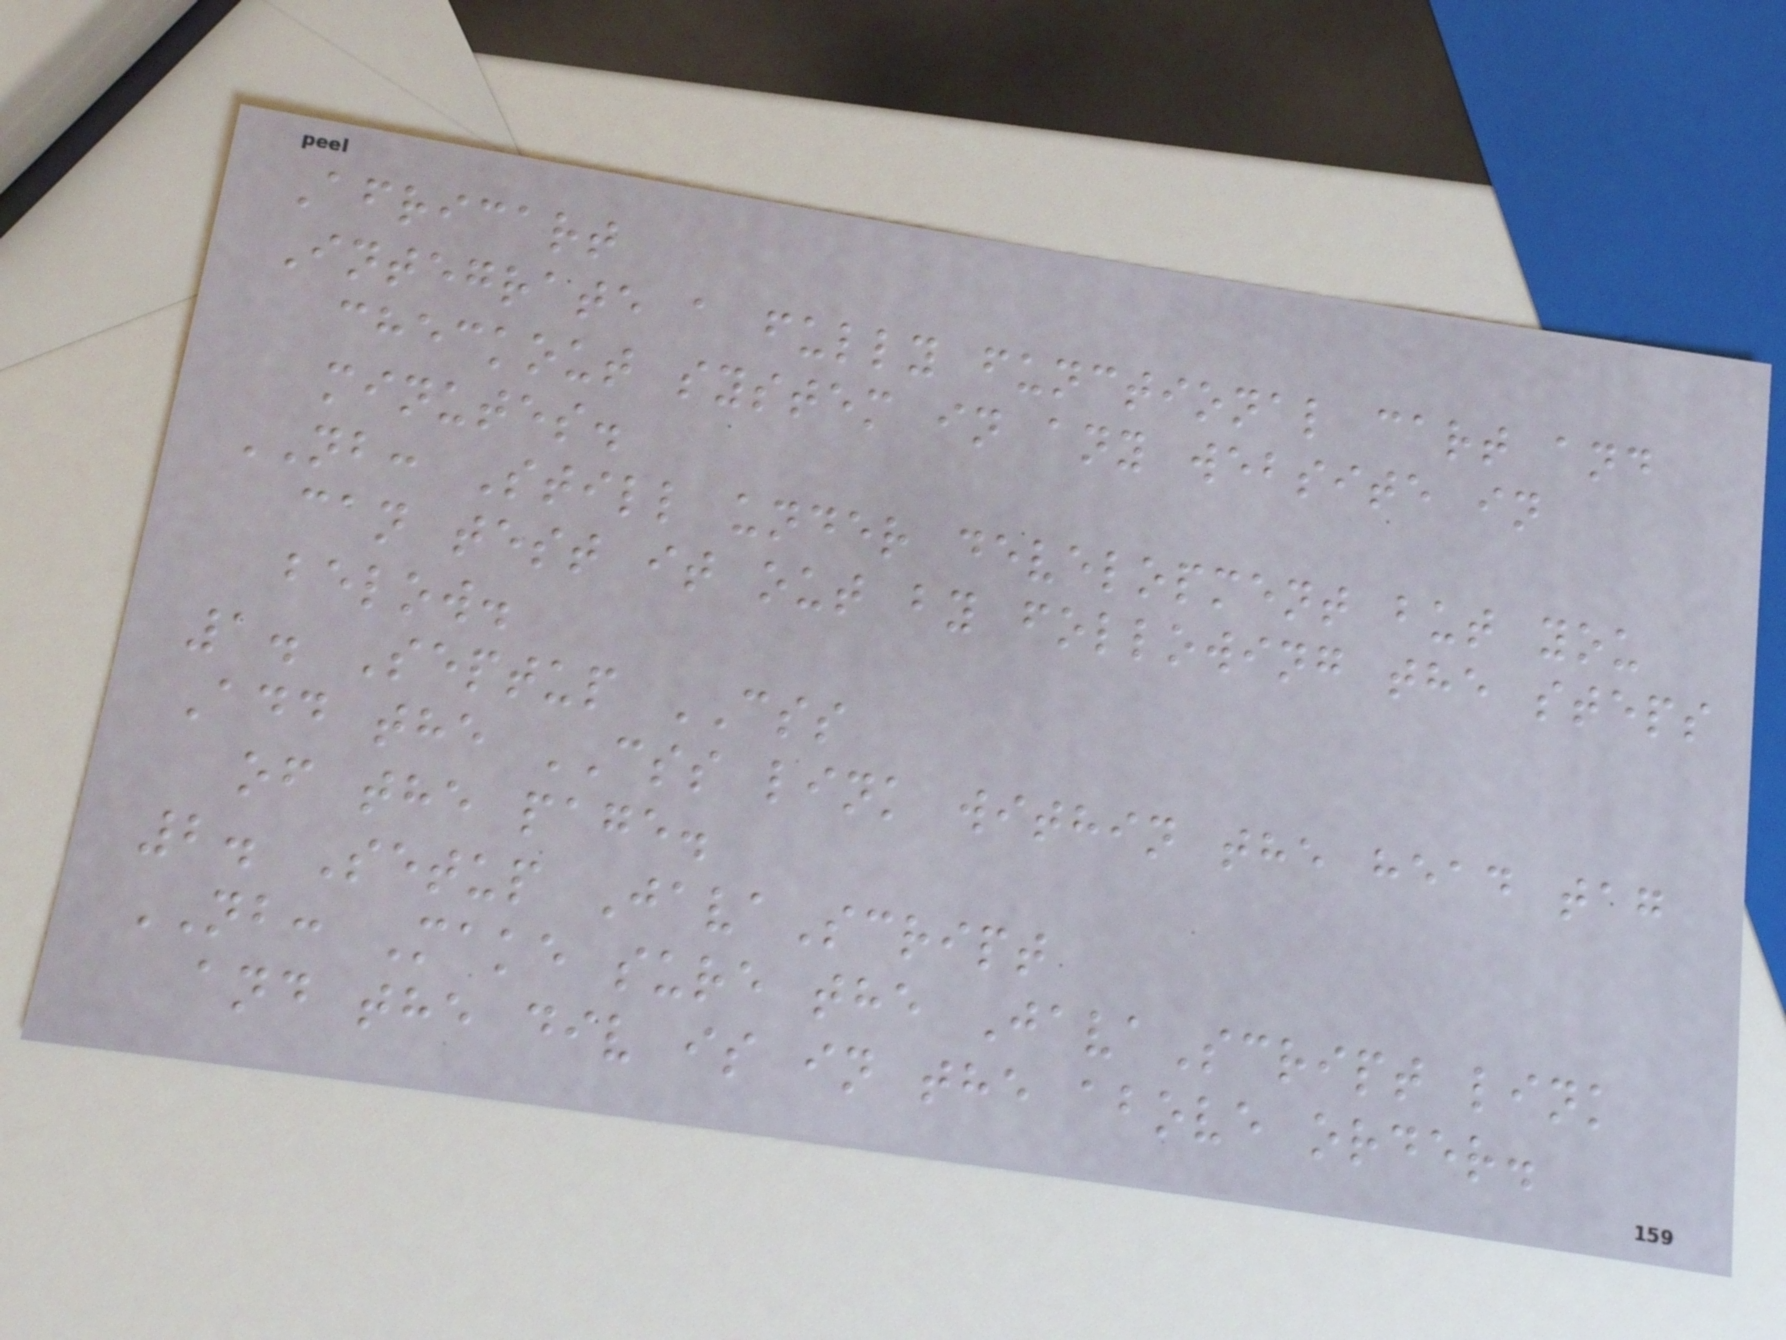Africart
Integrate a fully functional cart and
checkout system in any website in
minutes.
NB: Still under development but you
can test it out by following the steps
below.
1. Septup CSS
Add the CSS link within the head tag
of the page.
2. Setup JavaScript
NB: Make sure the JavaScript link
and the div is in the above order.
